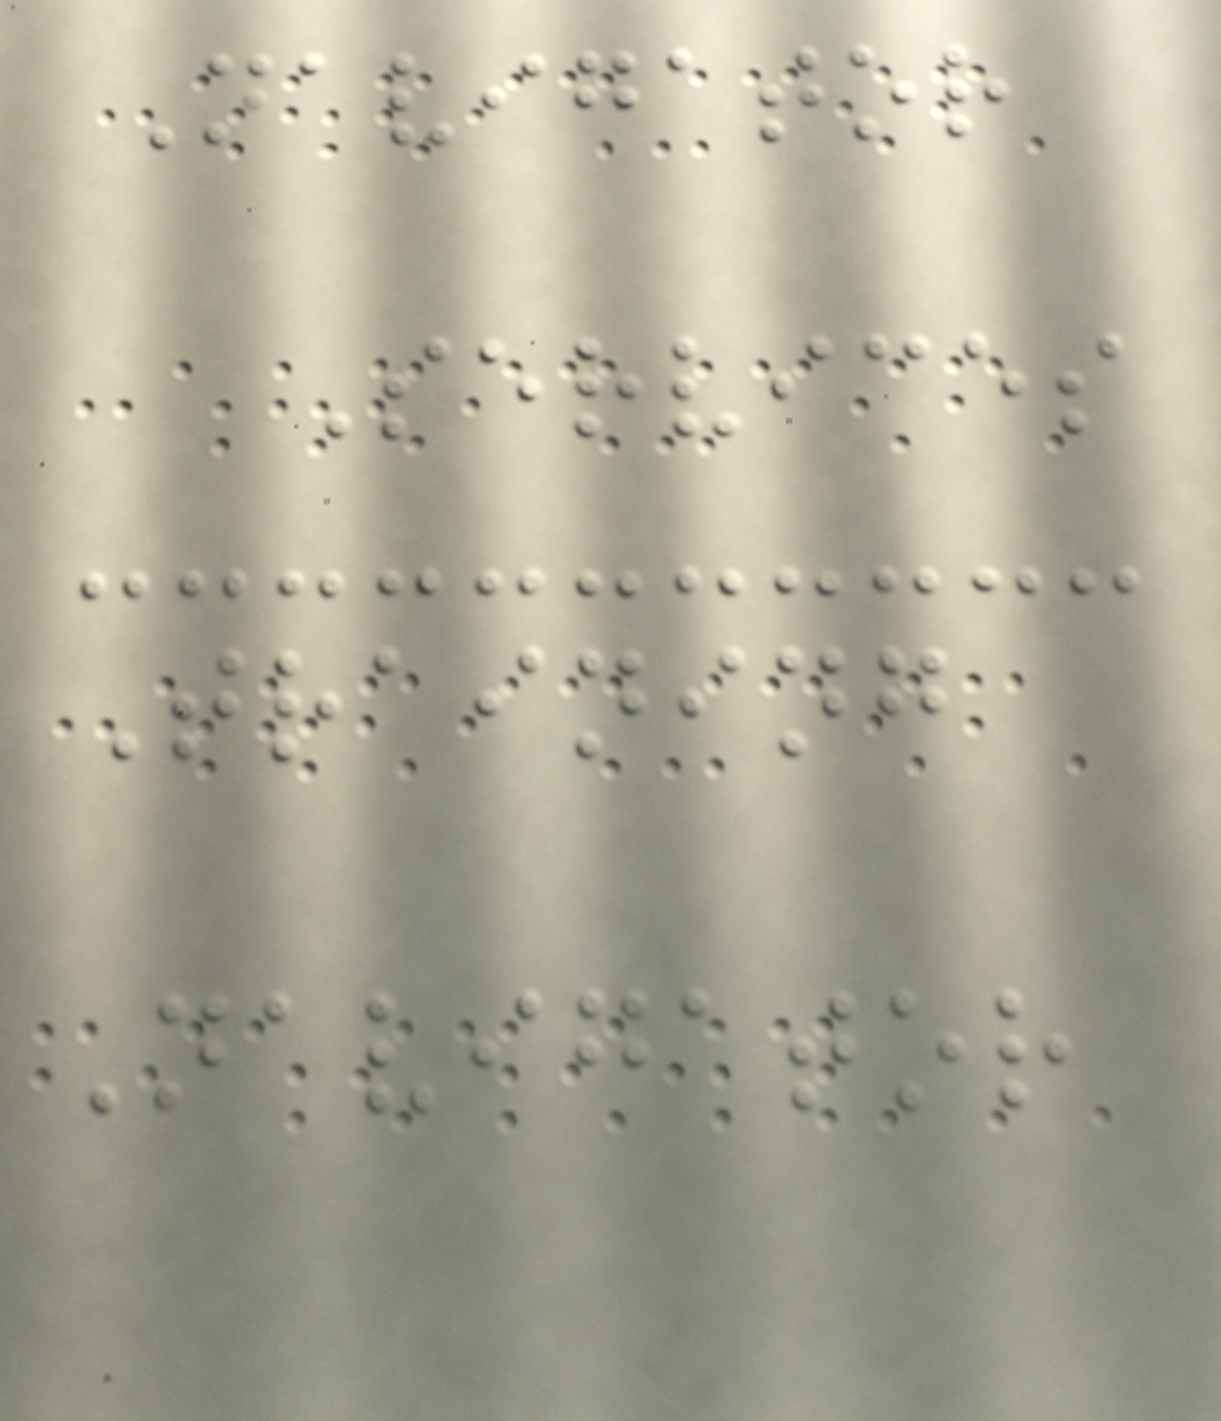Navigator
Services
Training
Navigator
